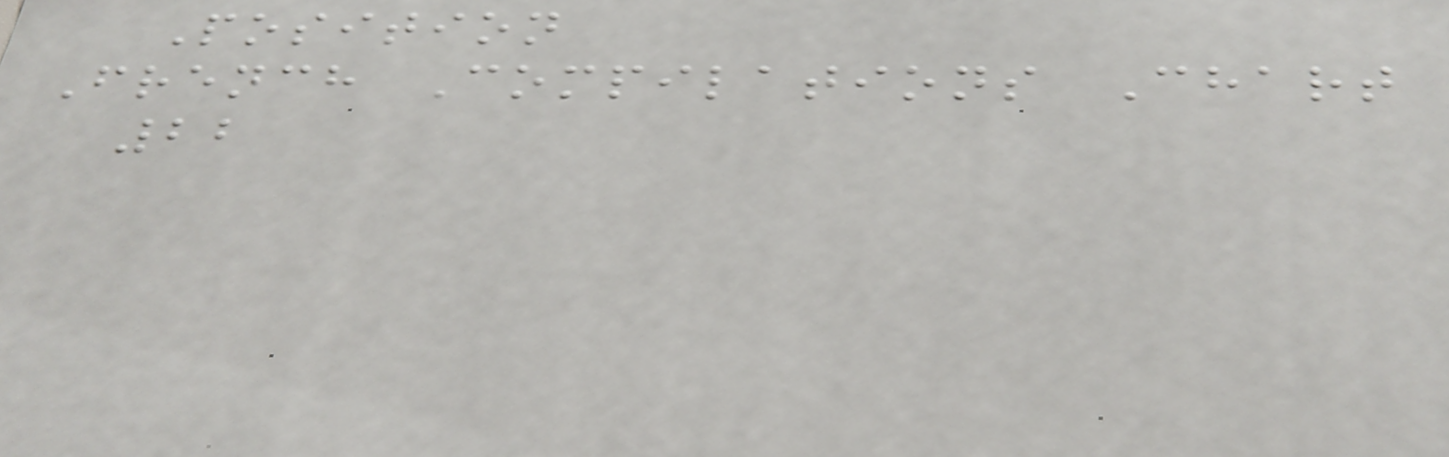Position
French Compilations Chart
22
